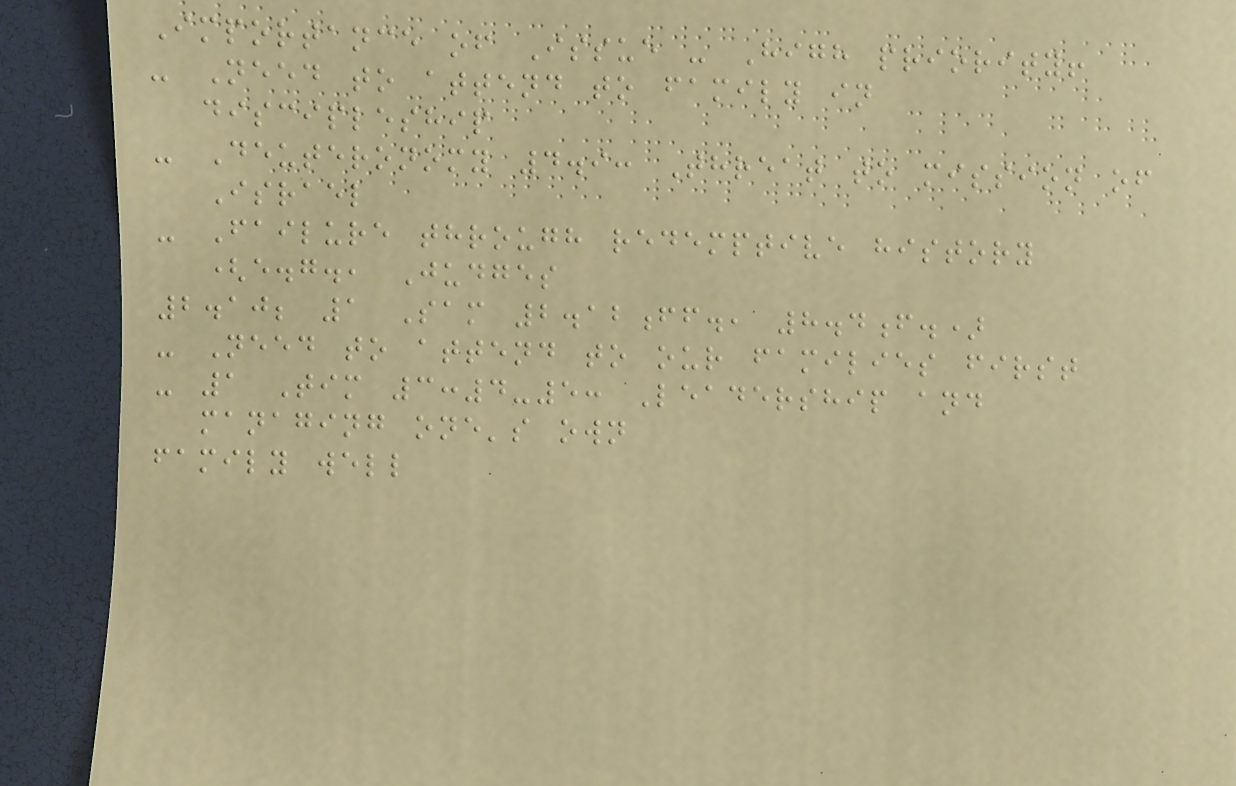Importance of Issue - High priority!
- Need to attend to family in
discipleship
- Deuteronomy 4.9: Threat to mission of
Israel
- Failure through redemptive history
(e.g., Judges
2.10; 1 Sam 2.12ff., 8.4f.)
- Need to attend to our families first
- 1 Tim 3:4-5: Leadership and
managing one's own
family well
